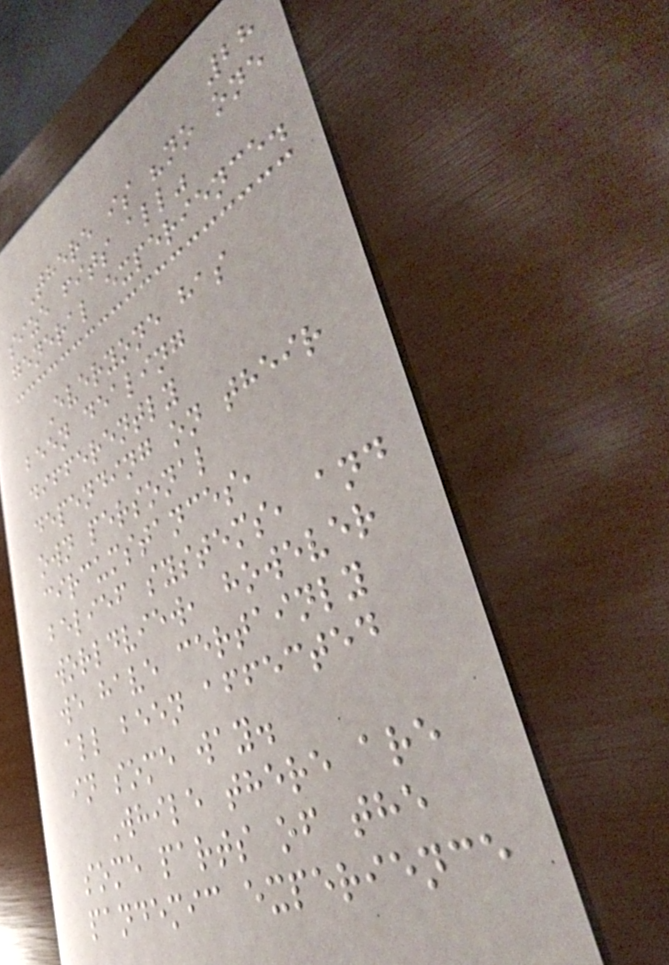28
There is "no one
size fits all"
general experience.
Everyone has
been dealing
differently
depending on their
own personal
circumstances,
belief systems, and
worldview, however
we have certainly
all been affected
in some way.
While there are
some parts of the
pandemic experience
